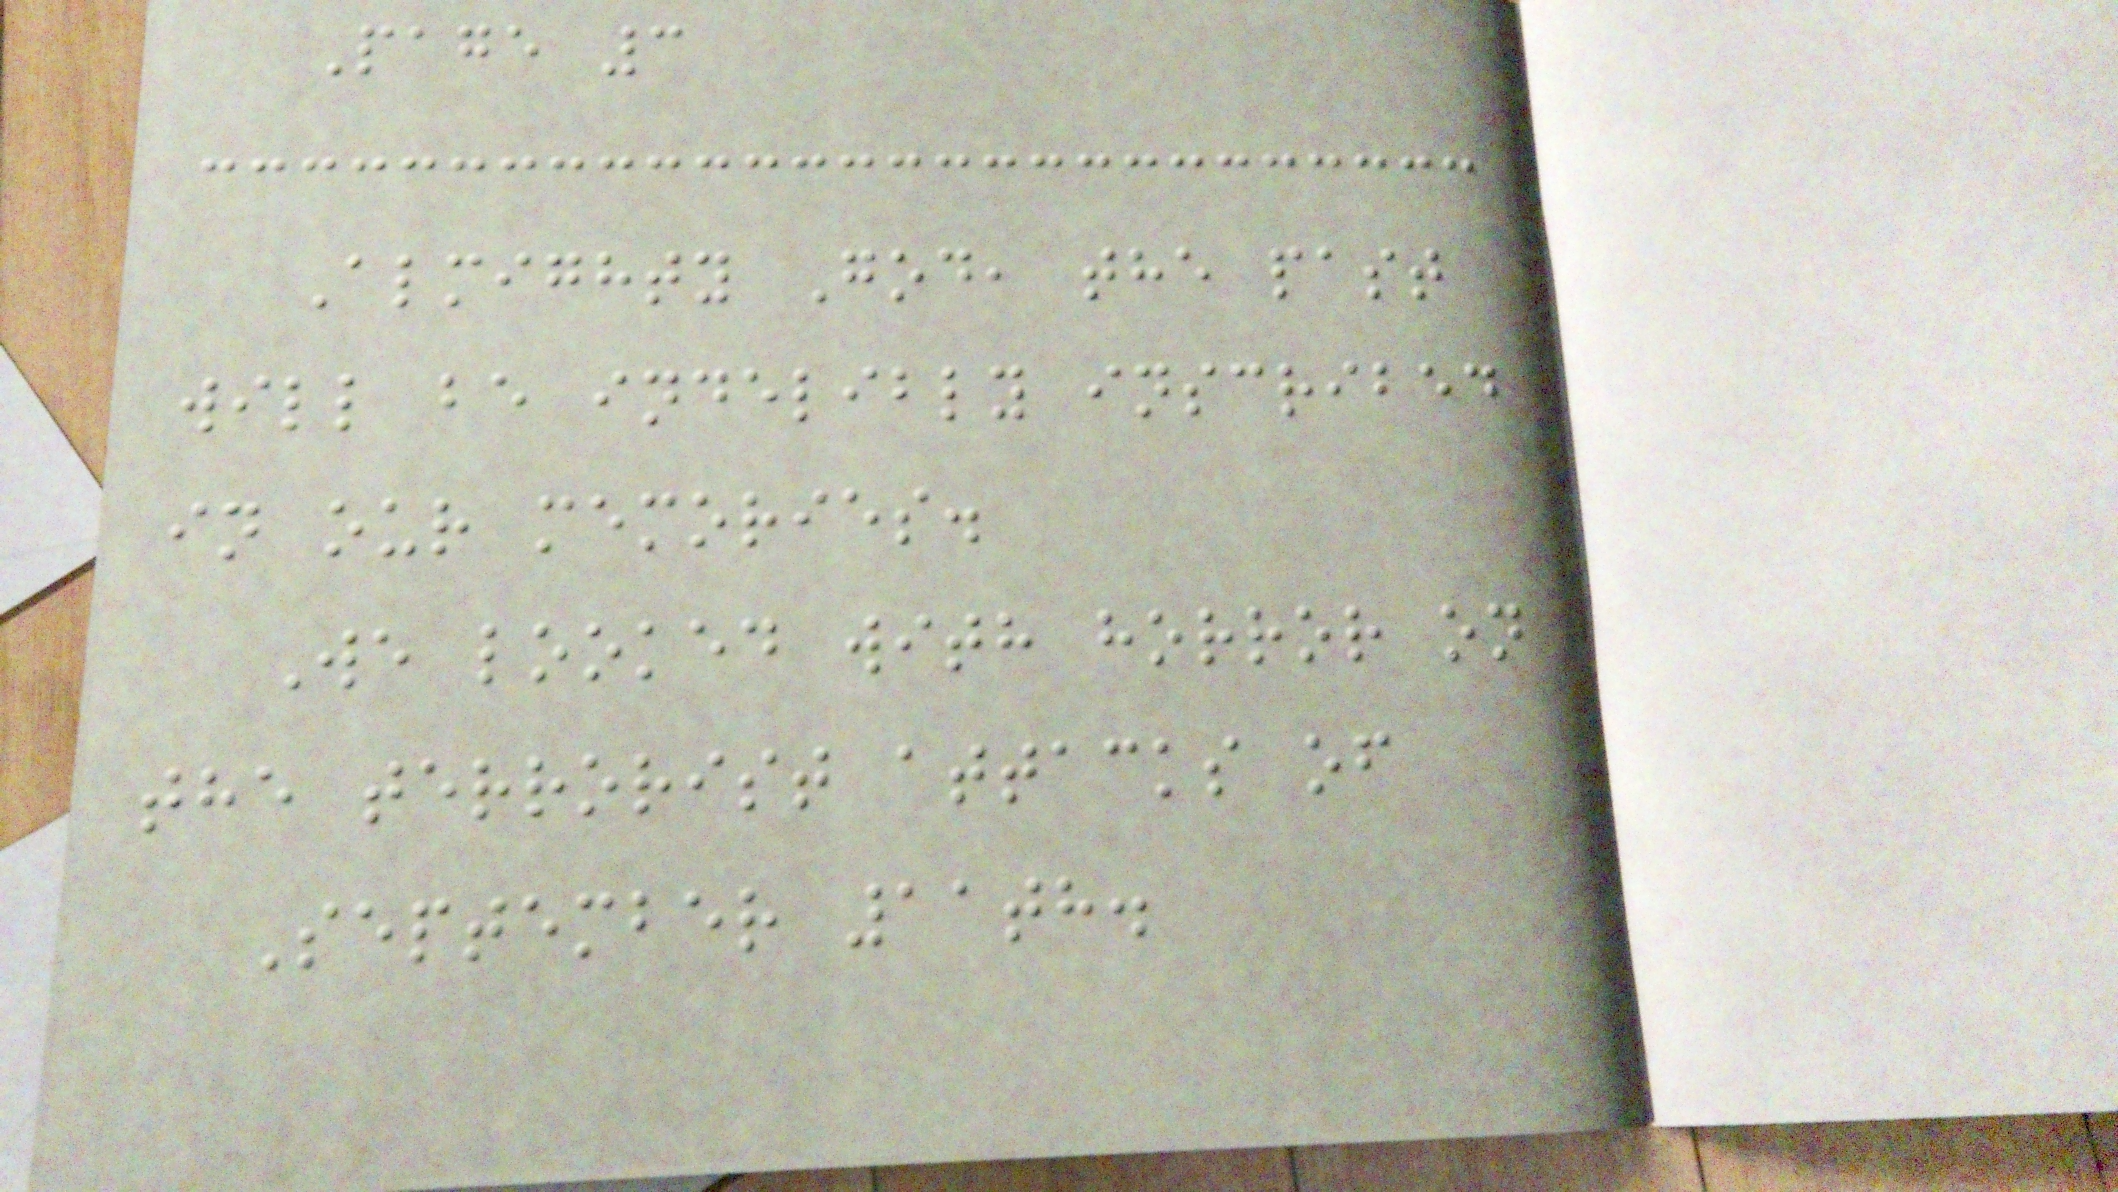Page 3
Almighty God, the past
will be indelibly inscribed
in our memories.
We looked with horror on
the terrorist attacks of
September 11th.
